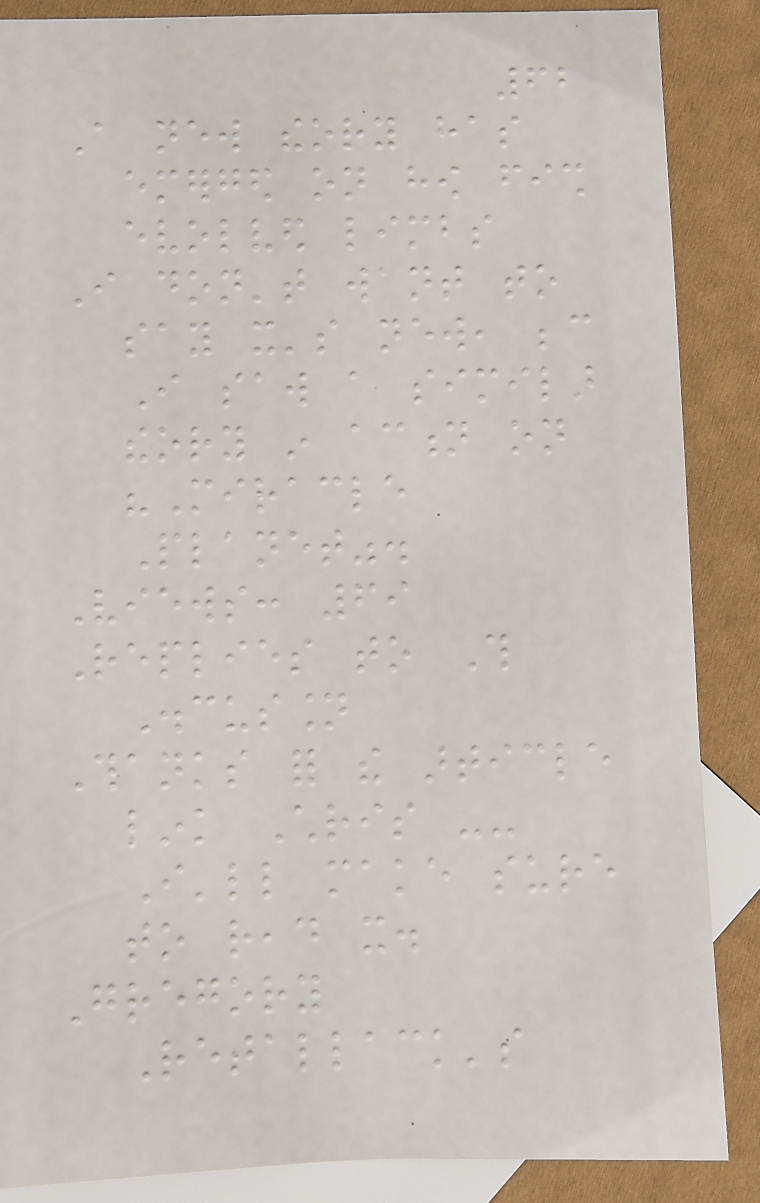62
A new theory has
emerged on how fish
evolved limbs
I don't want to
say it's new, because
I saw a similar
theory in action on
"Miracle
Planet".
Views: 69
Replies to This
Discussion
Thanks for the article
link Chris --
I'll make sure
to read it.
Gregory
Retallack's
